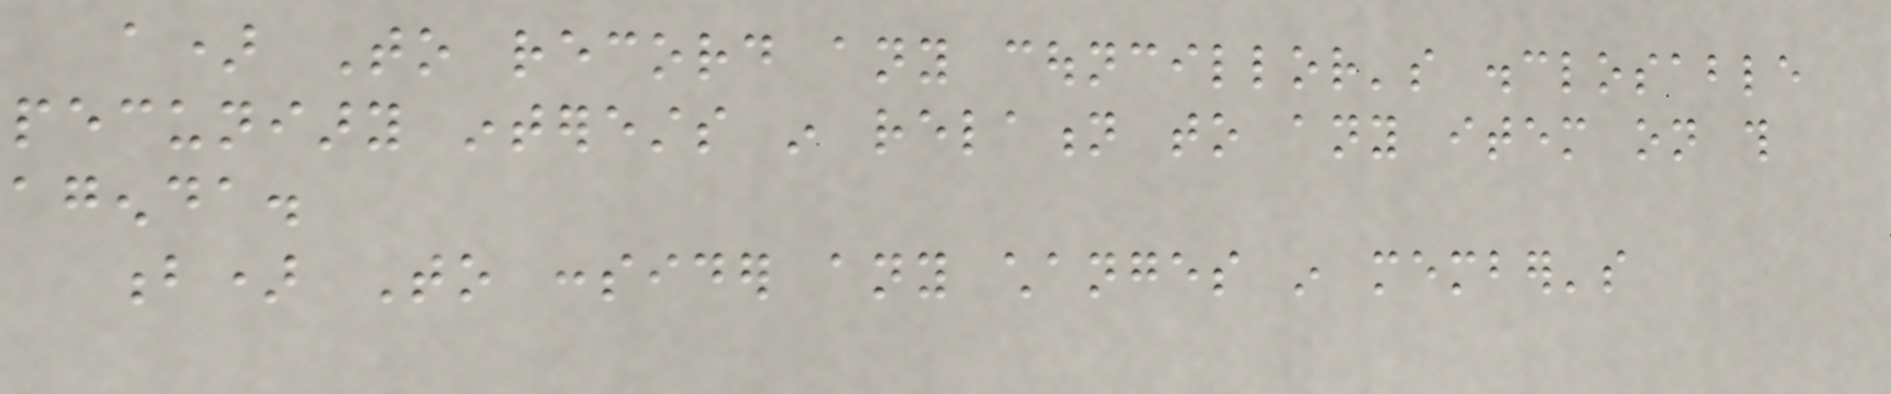a) To record any councillor's disclosable
pecuniary interests in relation to any item on this
agenda.
b) To consider any changes in member's
